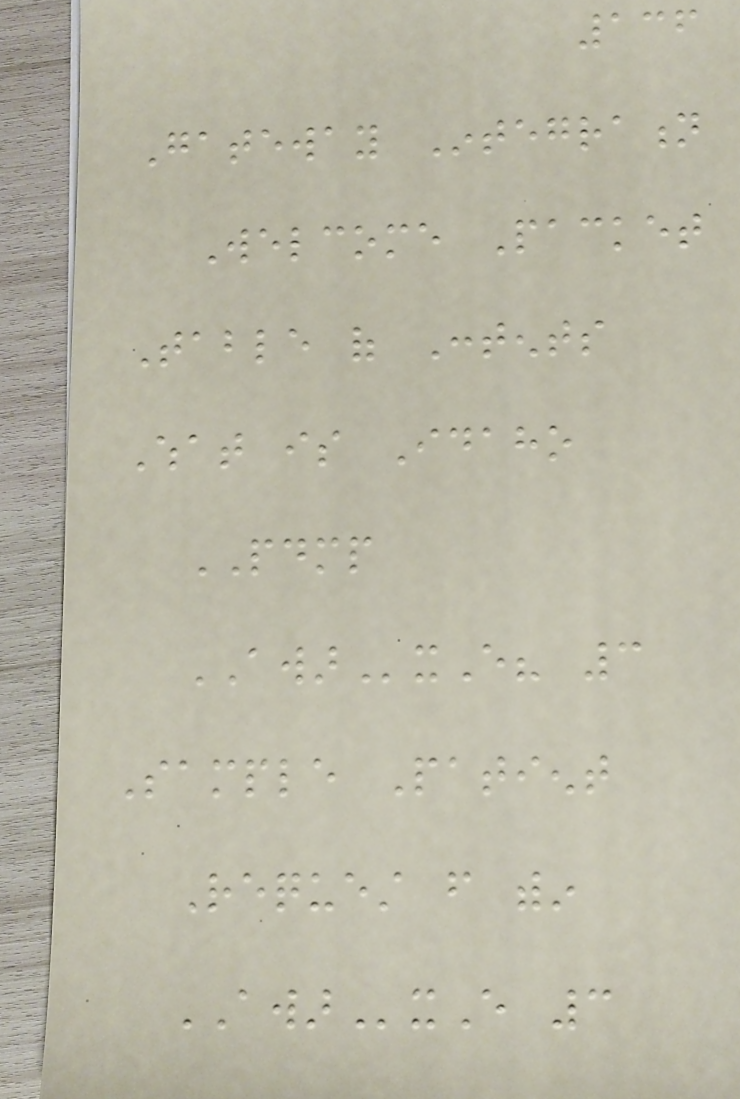136
Gateway Integration
Welcome Packet
Table of Contents
What is Idaho
PDMP
AWARxE? 3
Sample Patient
Request from within
AWARxE 3
